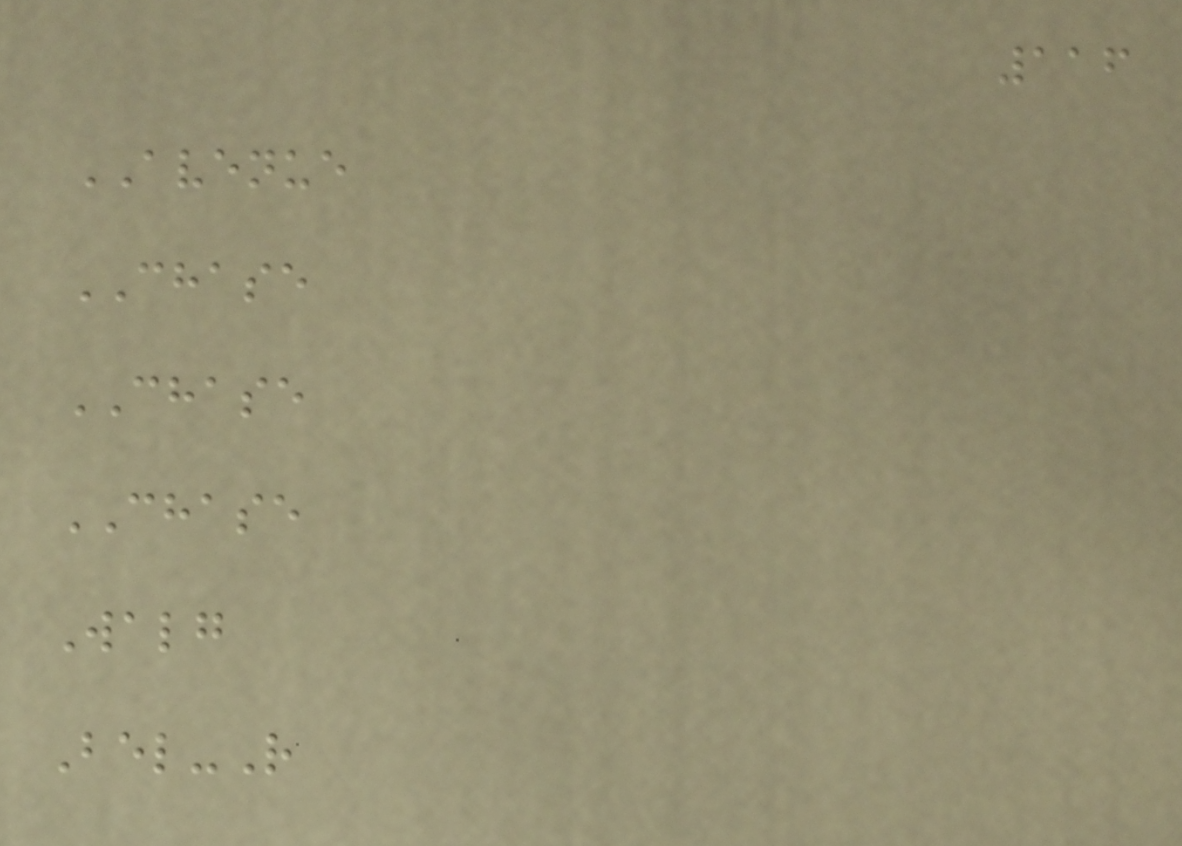116
AVENUE
CHASE
CHASE
CHASE
Walg
Bel-R
